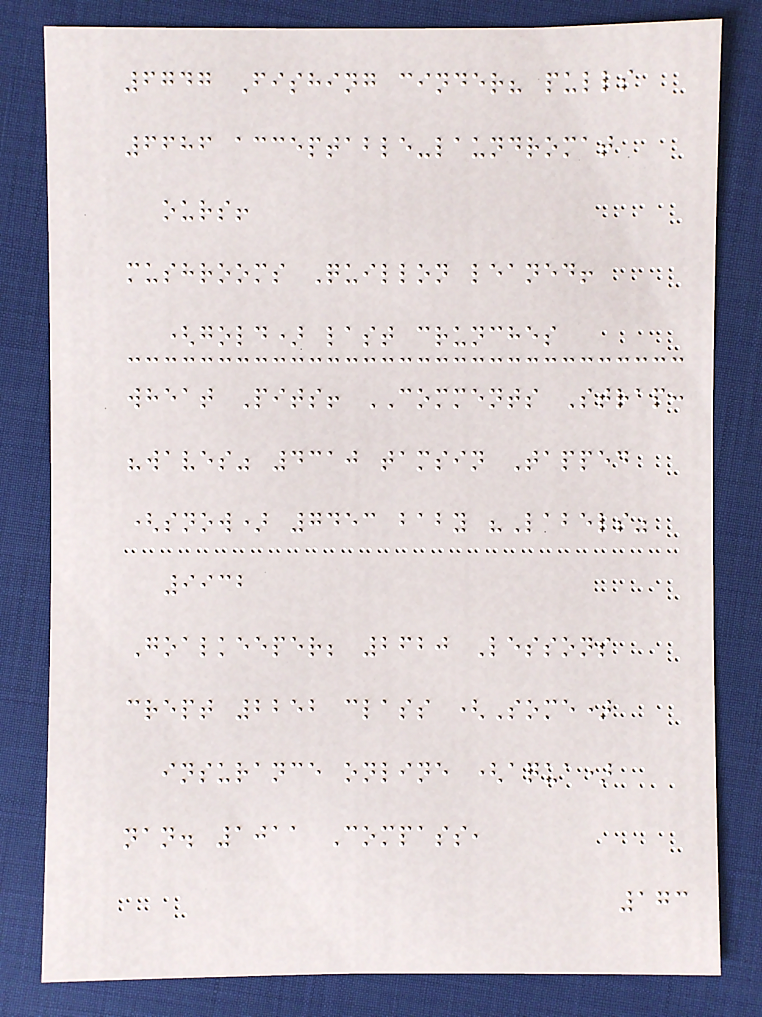6747 Fishing cinder? pulls
6686 acceptable-laundromat
ours!
mushrooms Quillon leaned!
(gold) last crunches
wheat Pits! COMMENTS Strap:
"waves" 4310 tamsin Tapped
(snow) 7453 baby "Labels"
9932
Goalkeeper; 2620 Lessons
crept 2252 class (Some)
insurance online (aqua)
nan. 1011 Compass,
173
